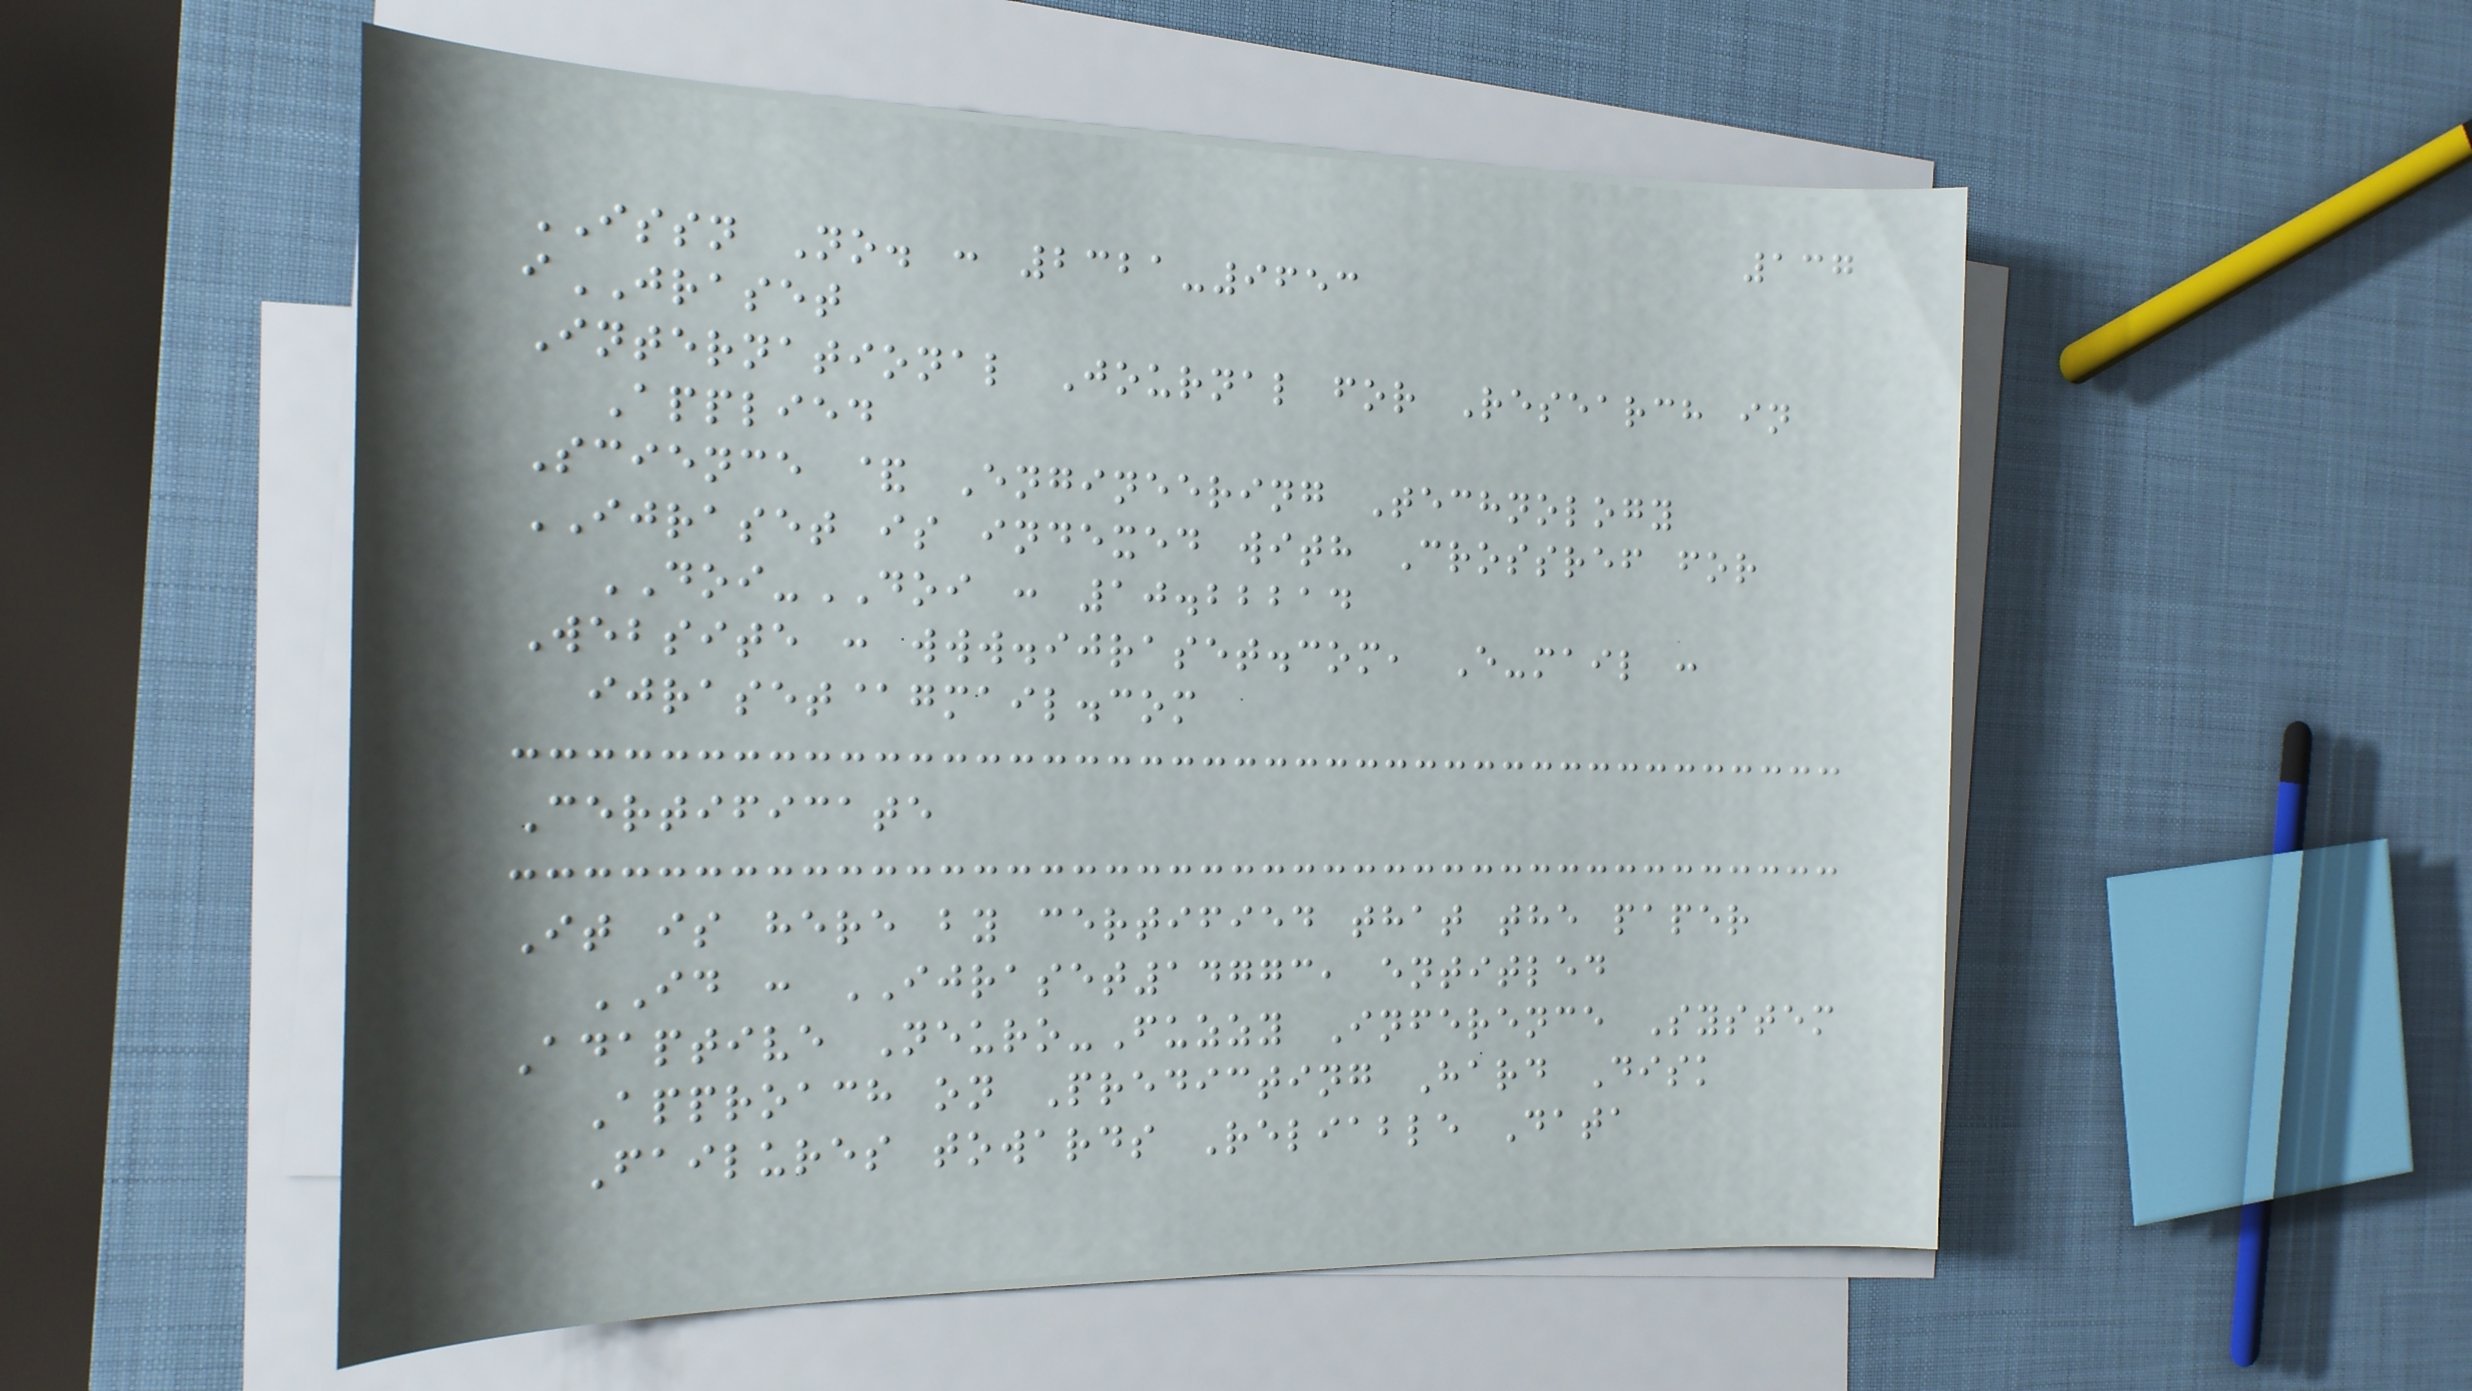137
ISSN No. : 2321-9653
iJRASET
International Journal for Research in
Applied
Science & Engineering Technology
IJRASET is indexed with Crossref for
DOI-DOI : 10.22214
Website : www.ijraset.com, E-mail :
ijraset@gmail.com
Certificate
It is here by certified that the paper
ID : IJRASET14773, entitled
Adaptive Neuro-Fuzzy Inference System
Approach on Predicting Hard Disk
Failures towards Reliable Data
